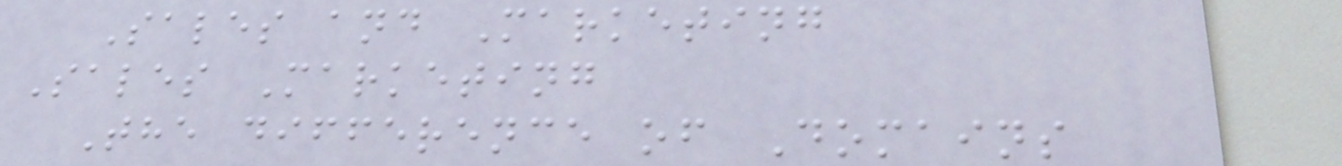Sales and Marketing
Sales Marketing
The difference of Domains
